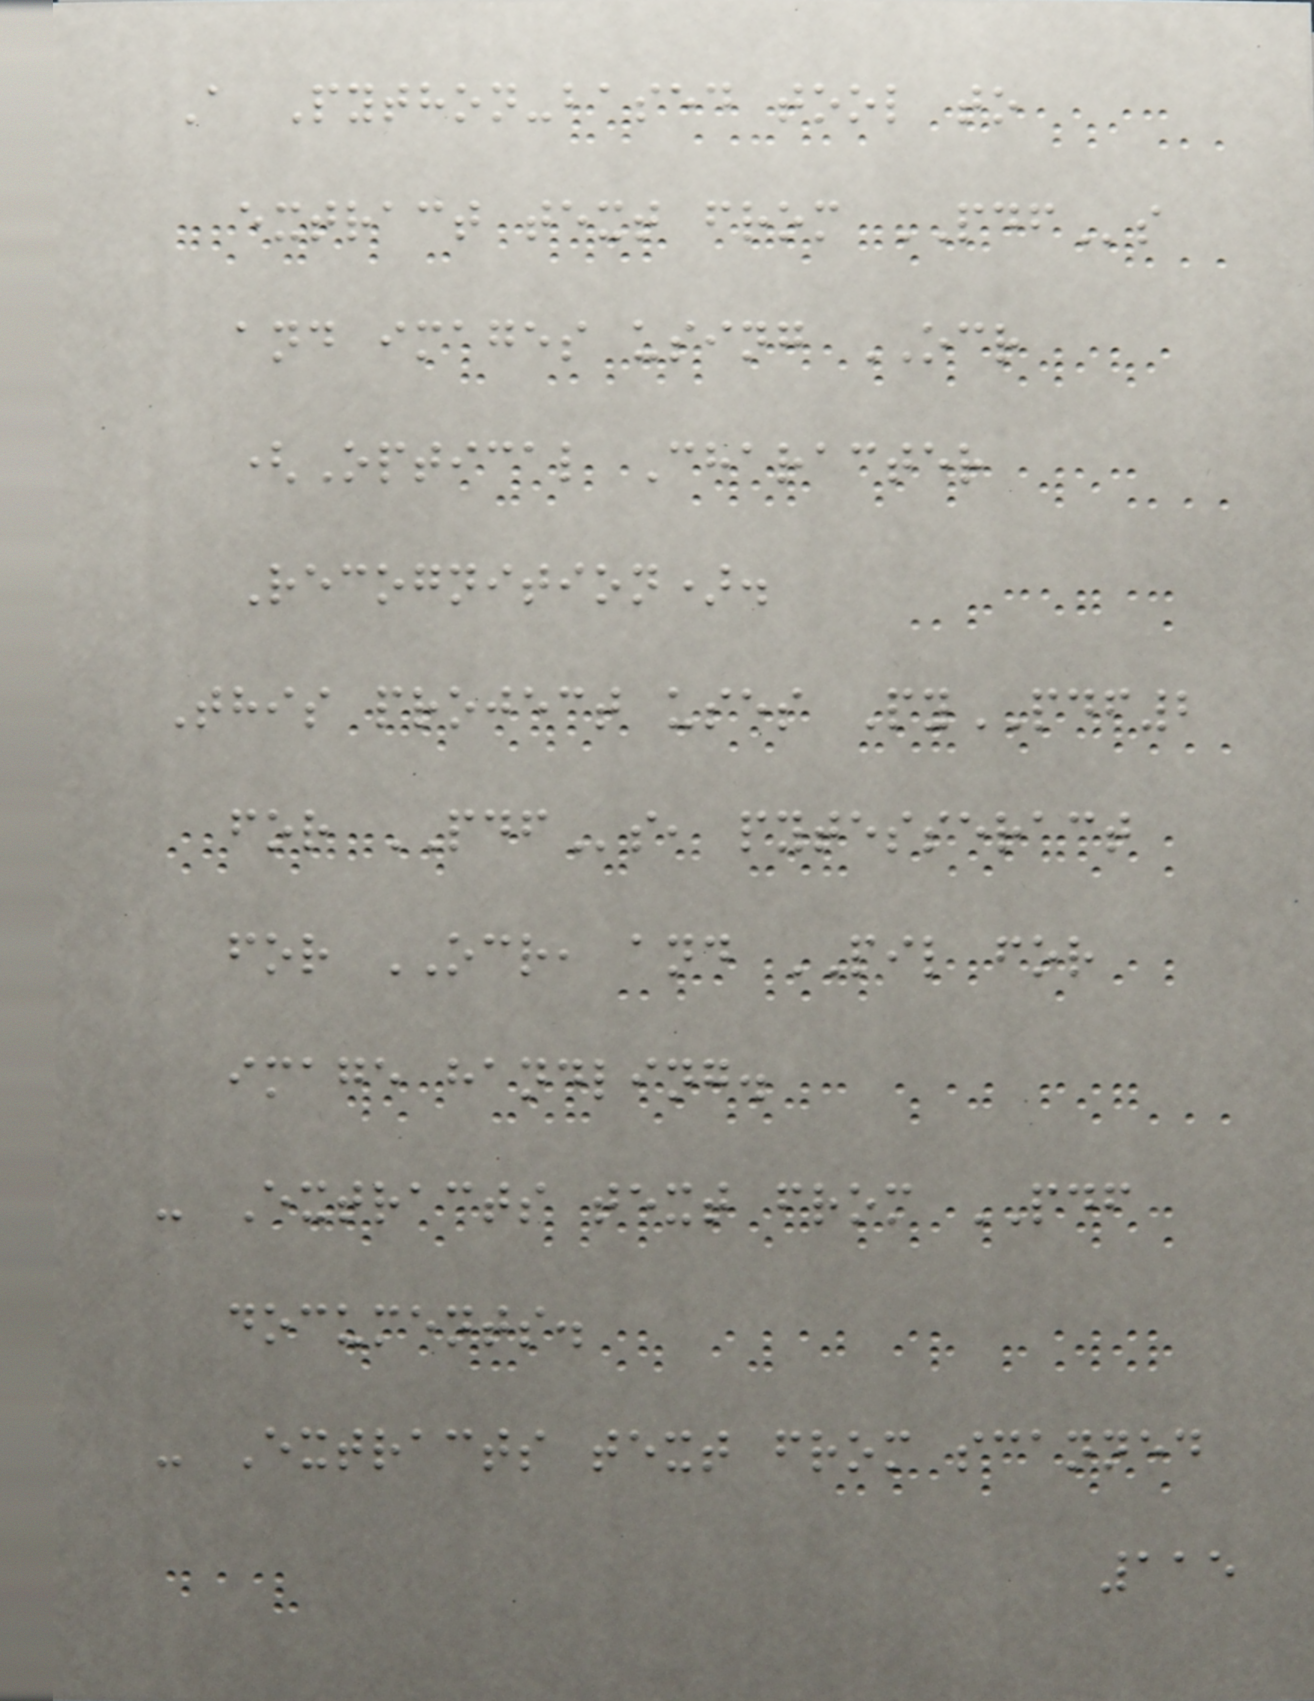A Python-based tool to
extract text from PDFs
and images using OCR
(Optical Character
Recognition).
This project uses PyPDF2
for PDFs, pytesseract
for OCR, and PIL for
image handling.
- Extracts text from PDF
documents.
- Extracts text from scanned
115
